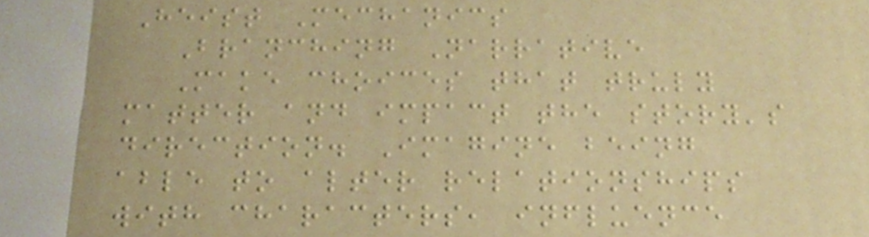Heist Mechanics
Branching Narrative
Make choices that truly
matter and impact the story's
direction. Imagine being
able to alter relationships
with characters, influence
